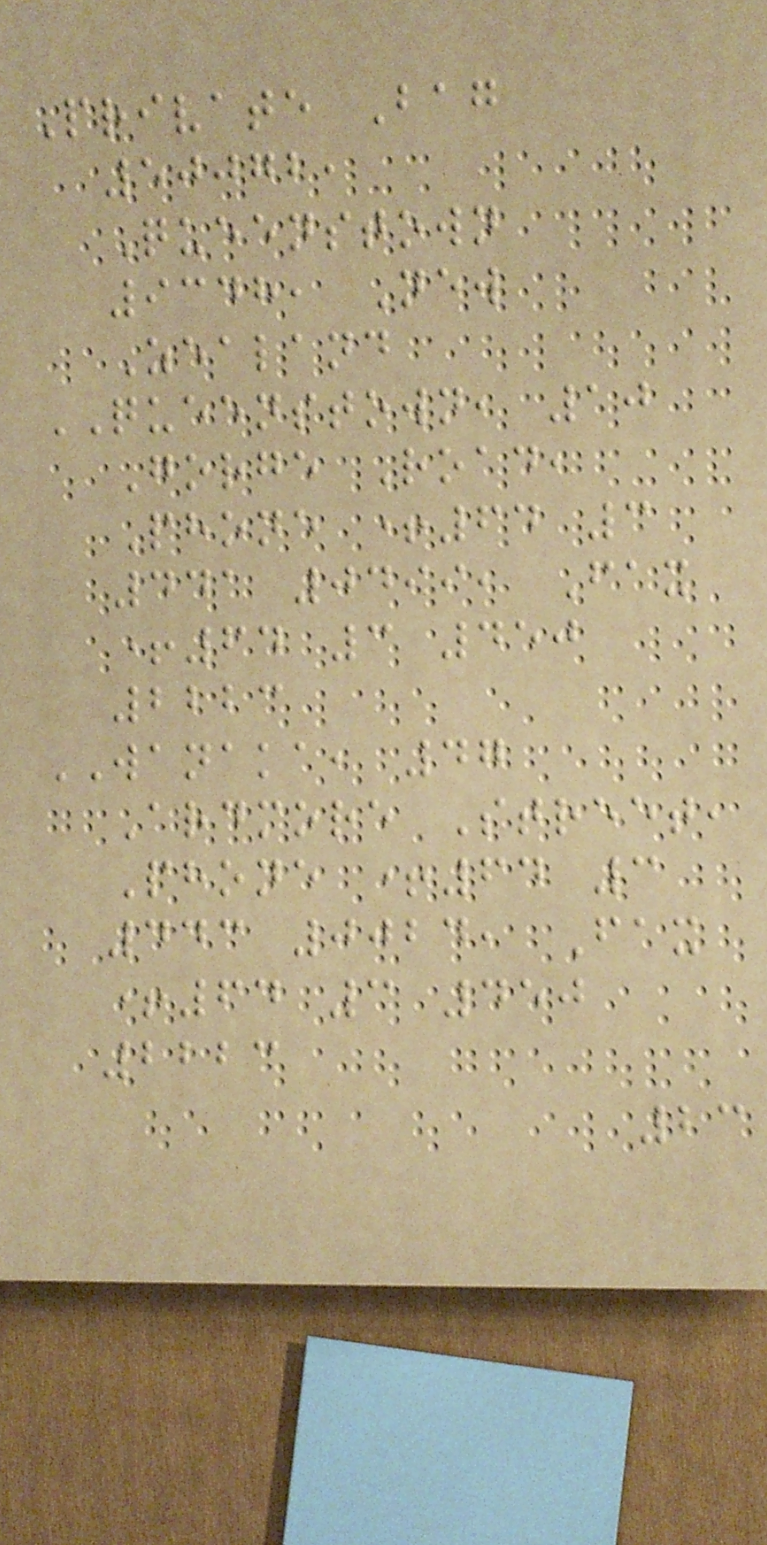Private Bag
50072,
Queenstown
9348, New
Zealand
QUEENSTOWN, 10
Gorge Road,
Phone +64 3
441 0499, Fax
+64 3 450
2223
WANAKA, 47
Ardmore Street,
Phone +64 3
443 0024, Fax
+64 3 450
2223
23
